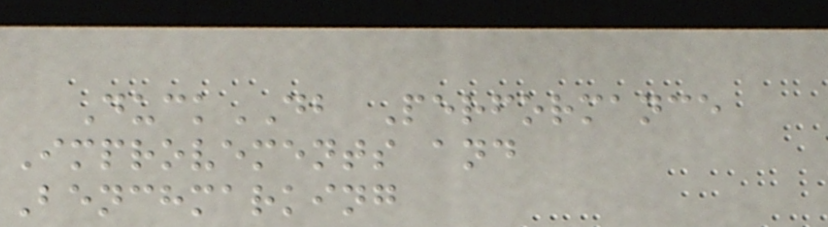DuckDB Performance
Improvements and
Benchmarking
